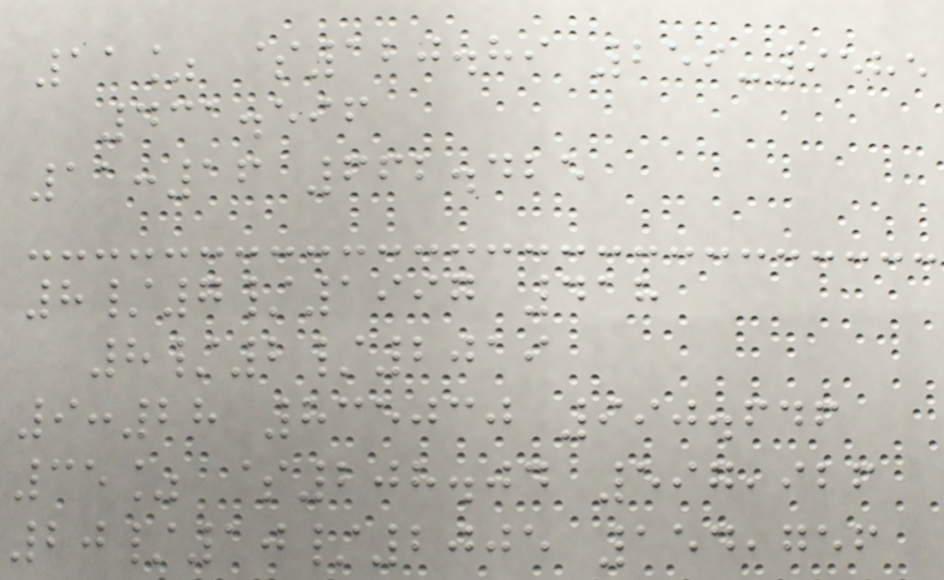11% $120.89 259-9585
431.596
11:16 662.425
8/7/1997 418
8/2/2019
9:28 835030 990.646
35% $208.04 597,926
20/10/2005 154,756
